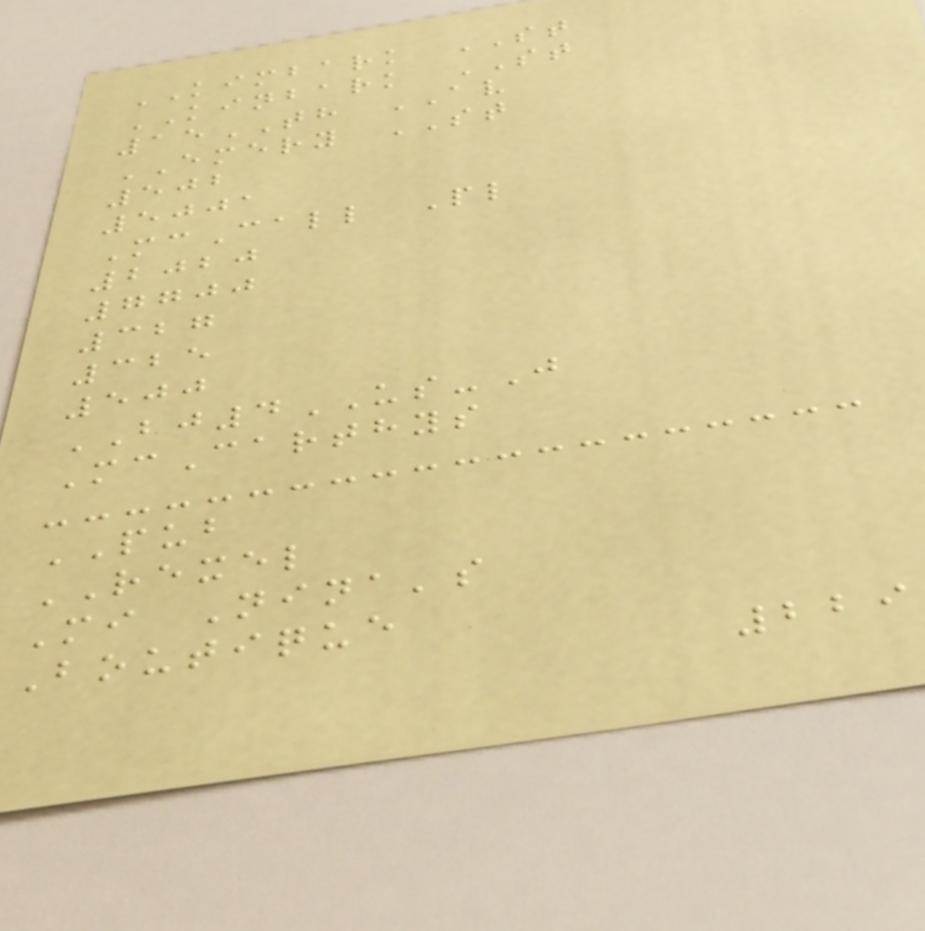KIMBARK ST
KINBARK ST
15TH AV
EMERY ST
502
5001
McCall Pl
2020
7700
327
325
500
BJ4US-J
McCarthys
PUB
REXEL
Mi Nina's
Boutique
229
